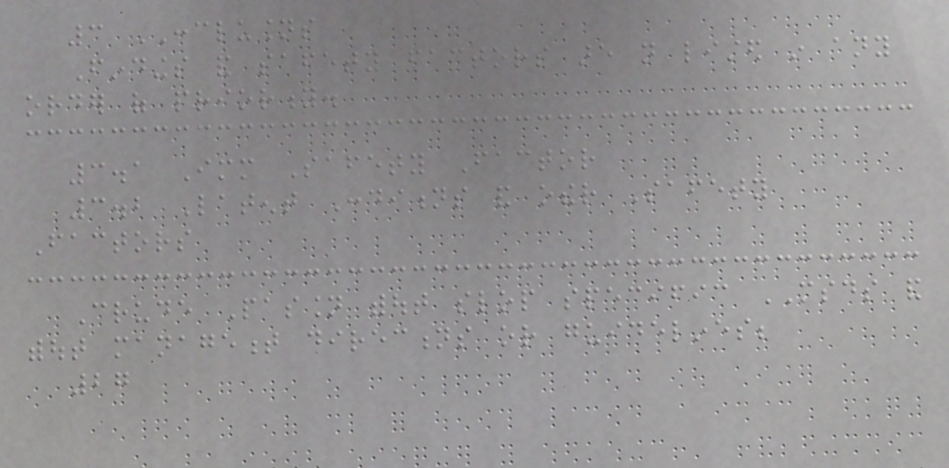3 CONCLUSIONS
Findings and safety factors are not listed in any
order of priority.
3.1 Immediate Safety Factor
3.2 Latent Conditions and other Safety
Factors
Crude Passion without slop specific MSDS and
without management directions or guidelines;
27
